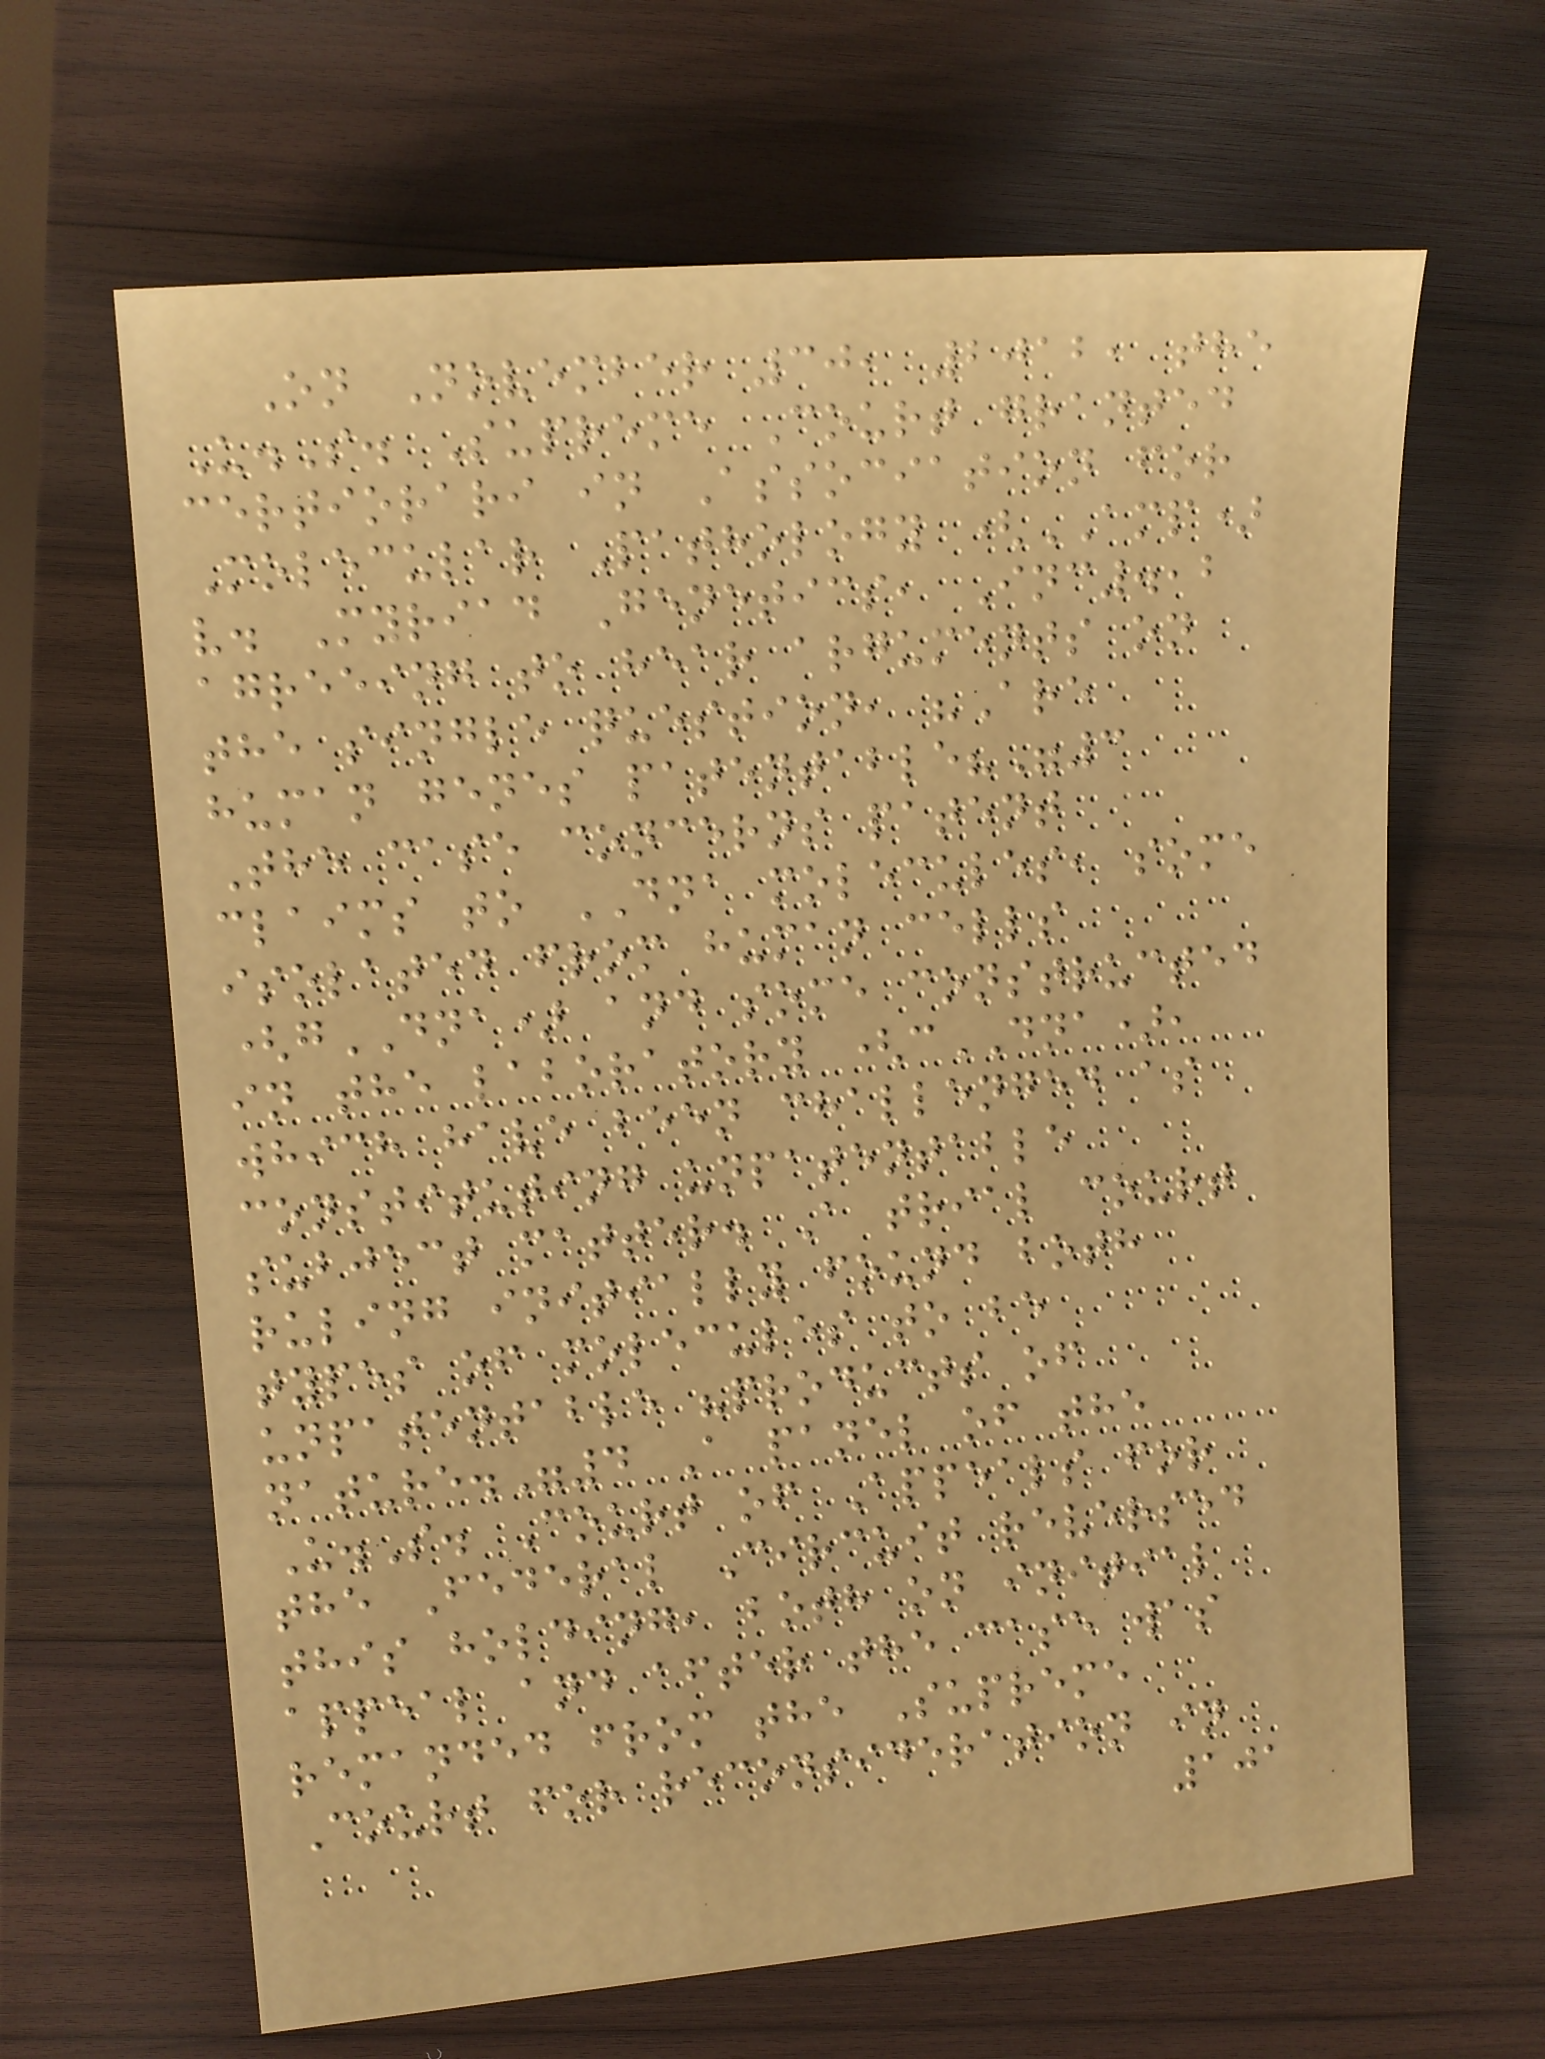On November 30, 2012, the
U.S. Supreme Court granted
certiorari in Association for
Molecular Pathology (AMP)
v. Myriad Genetics, Inc.,2
agreeing to hear arguments on
the single question, "Are
human genes patentable?"3
The case concerns patent
claims to DNA molecules, some
isolated from human cells
(gDNA) and some constructed
in the laboratory (cDNA),
which have been challenged as
constituting unpatentable
subject matter. A trial court
ruling initially found both
types of molecules to be
unpatentable "products of
nature."4 A panel of the
U.S. Court of Appeals for
the Federal Circuit reversed
this holding, both on initial
appeal and after the case was
remanded from the Supreme
Court for reconsideration in
101
